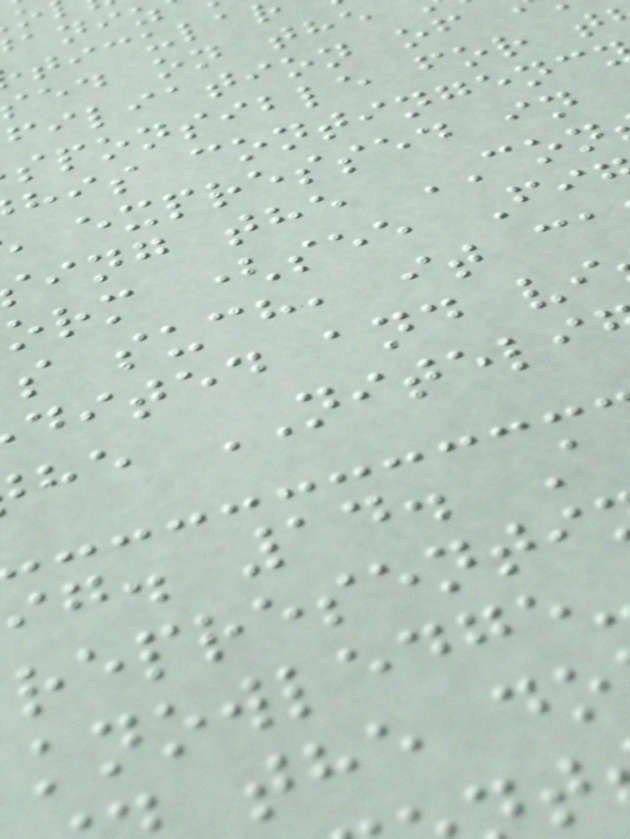ed on the
filiation of
sponsible for t
his contingenc
expressed in
ing the CON
orm (see Fi
s such, it ca
dited and vi
he NITELI
ig. 14. A
representi
knowledge
